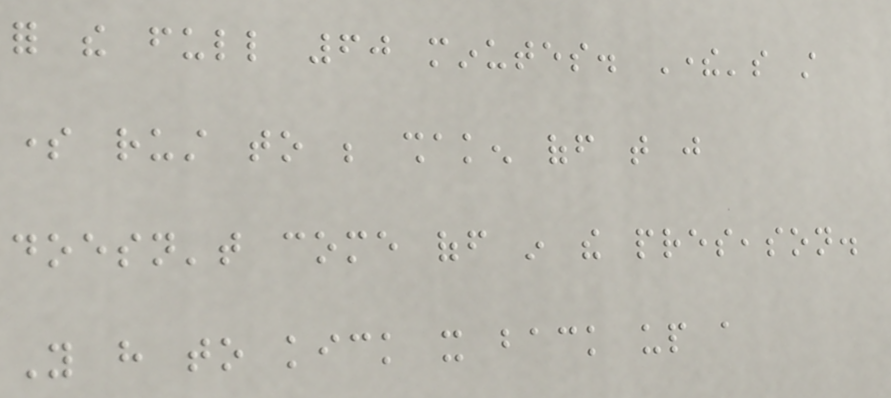for the full 60 minutes. There's still
some rust to be shaken off that just
doesn't come off in the preseason.
You have to kick it back up a
